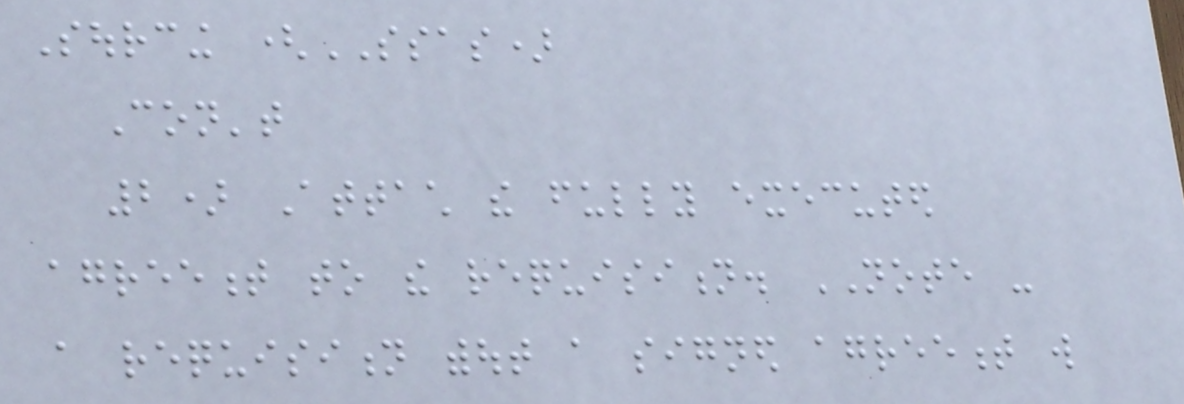Sourcing (SSAS)
Con't
2) Attach the fully executed
agreement to the requisition. NOTE -
a requisition without a signed agreement will
